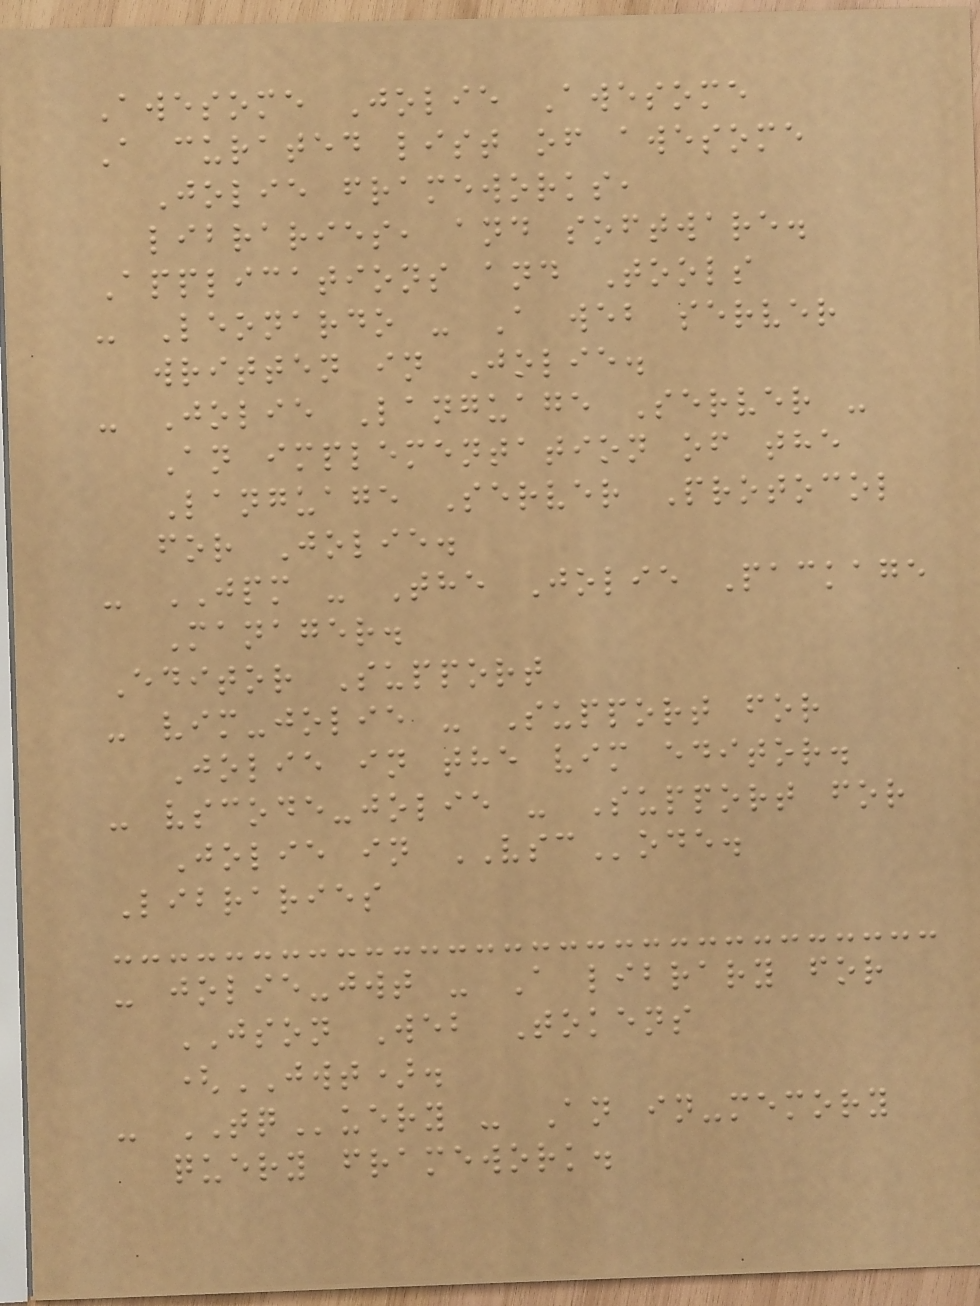Awesome Jolie Awesome
A curated list of awesome
Jolie frameworks,
libraries, and software.
Applications and Tools
- Leonardo - A web server
written in Jolie.
- Jolie Language Server -
An implementation of the
Language Server Protocol
for Jolie.
- JPM - The Jolie Package
Manager.
Editor Support
- vim-jolie - Support for
Jolie in the vim editor.
- vscode-jolie - Support for
Jolie in VSCode.
Libraries
- jolie-jwt - A library for
JSON Web Tokens
(JWT).
- TQuery - An in-memory
query framework.
